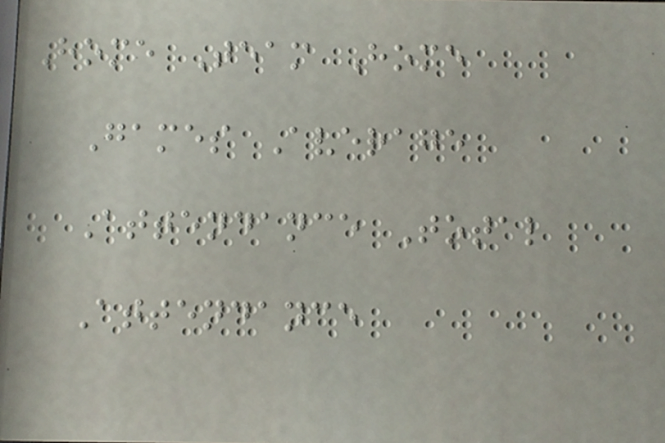Home Team Home
Games Average
Attendance Total
Attendance
